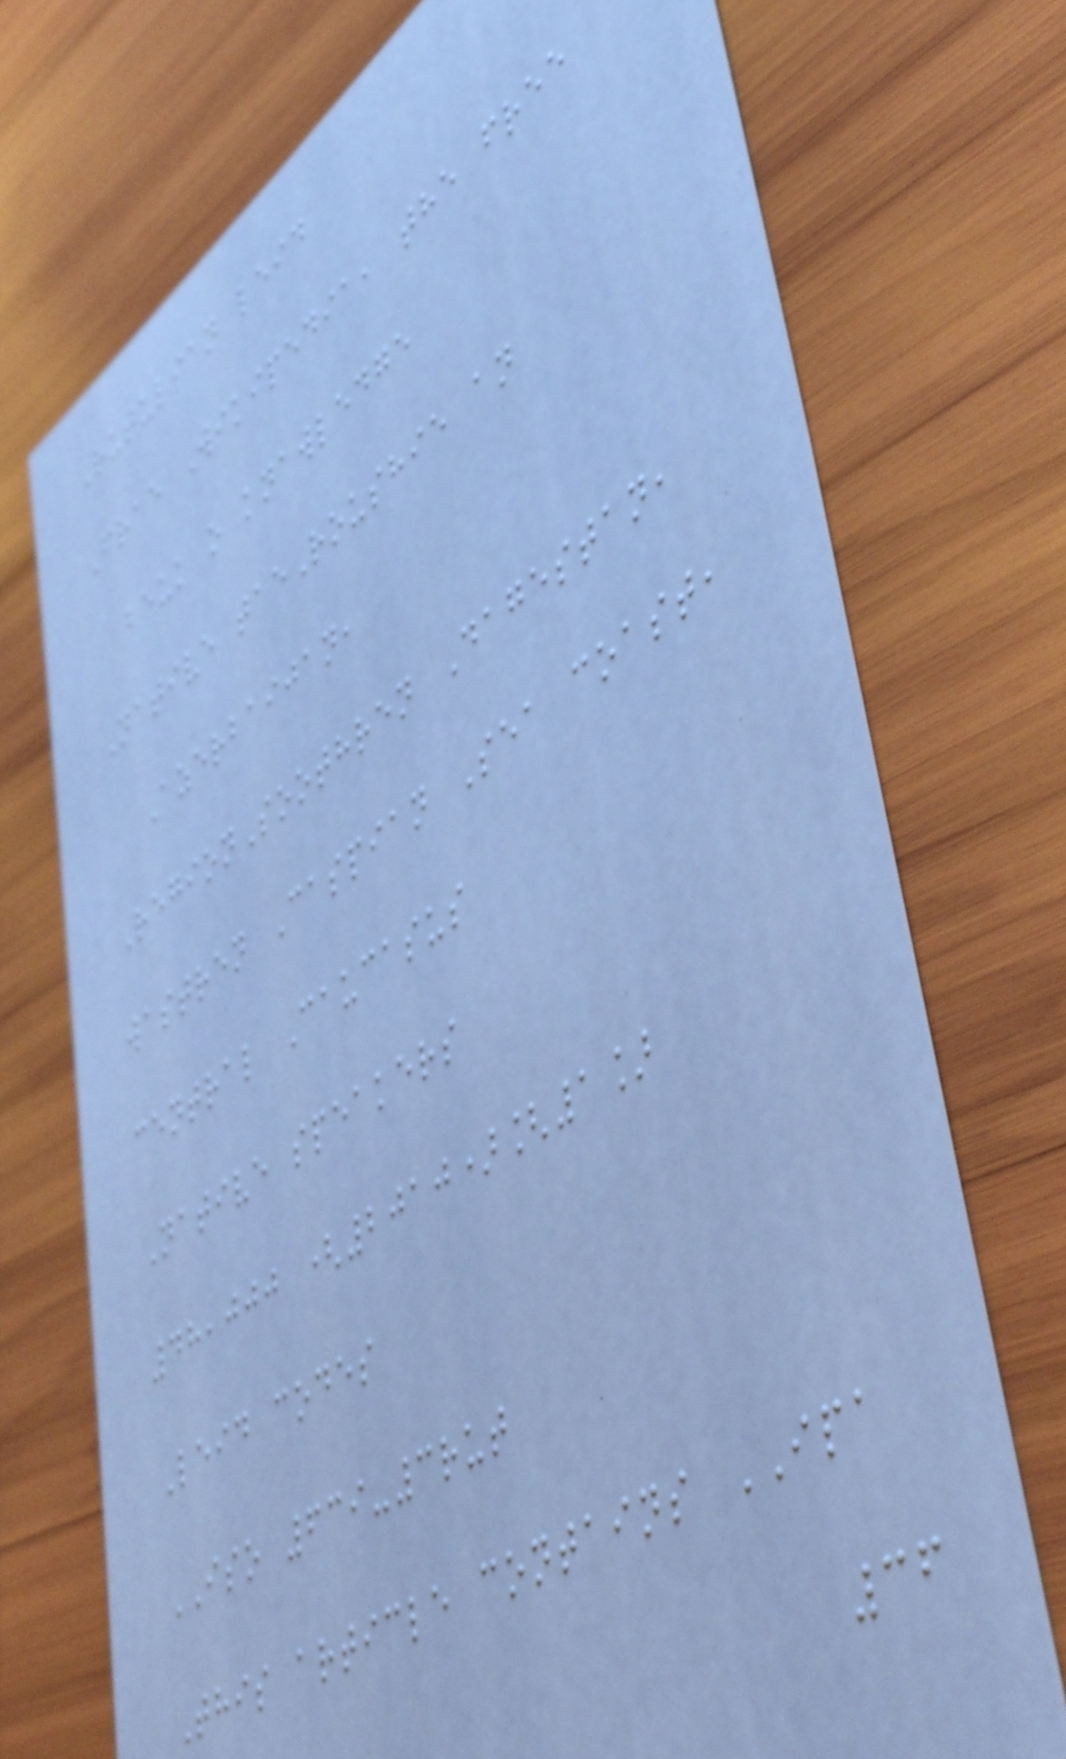Rutulian leid
Frae Wikipedia, the free
beuk o knawledge
Native taeRoushie an
Azerbaijan,
RegionSoothren Dagestan,
wastren Caspian Sea coast,
central Caucasus
Native speakers
48,000 (2010)[1]
Leid codes
ISO 639-3rut
This article contains IPA
36
